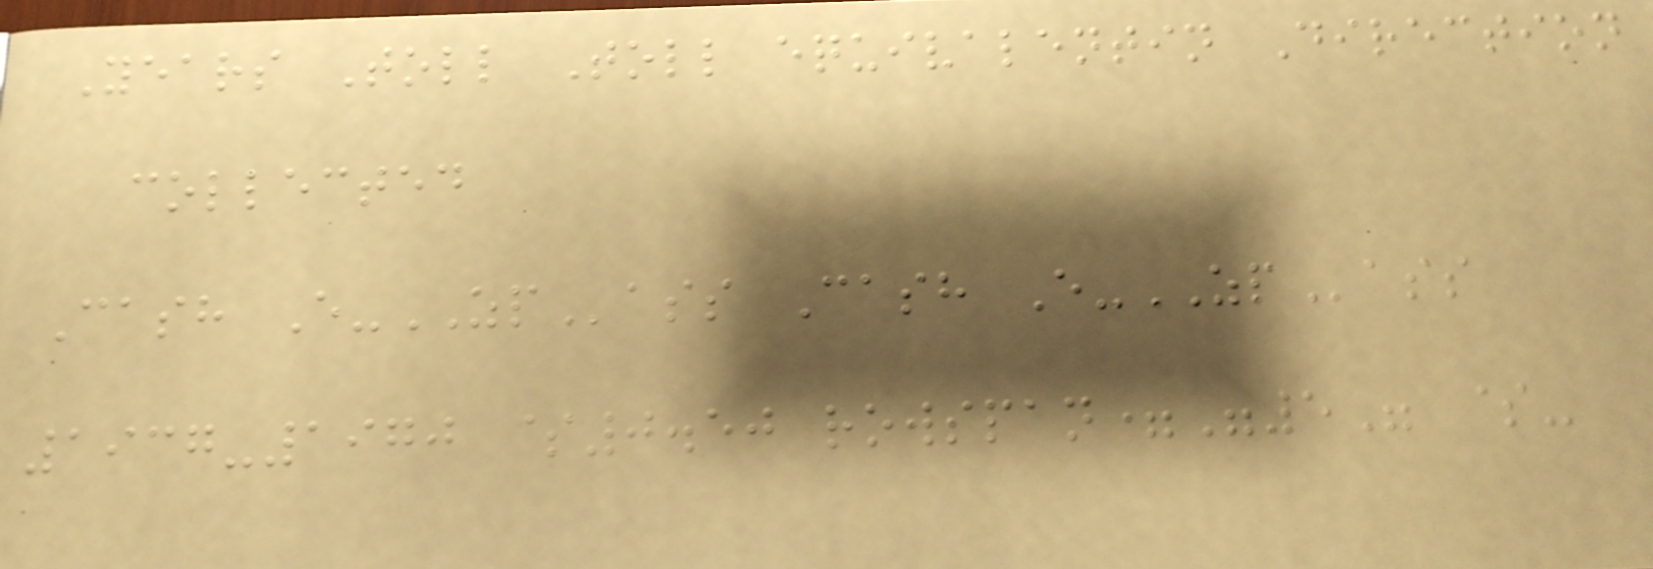Years Toll Toll equivalentin Direction
collected
Cash E-ZPass Cash E-ZPass
1937-1970 $0.50 rowspan="5" $-
